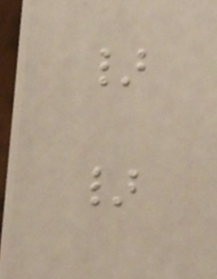}
}
